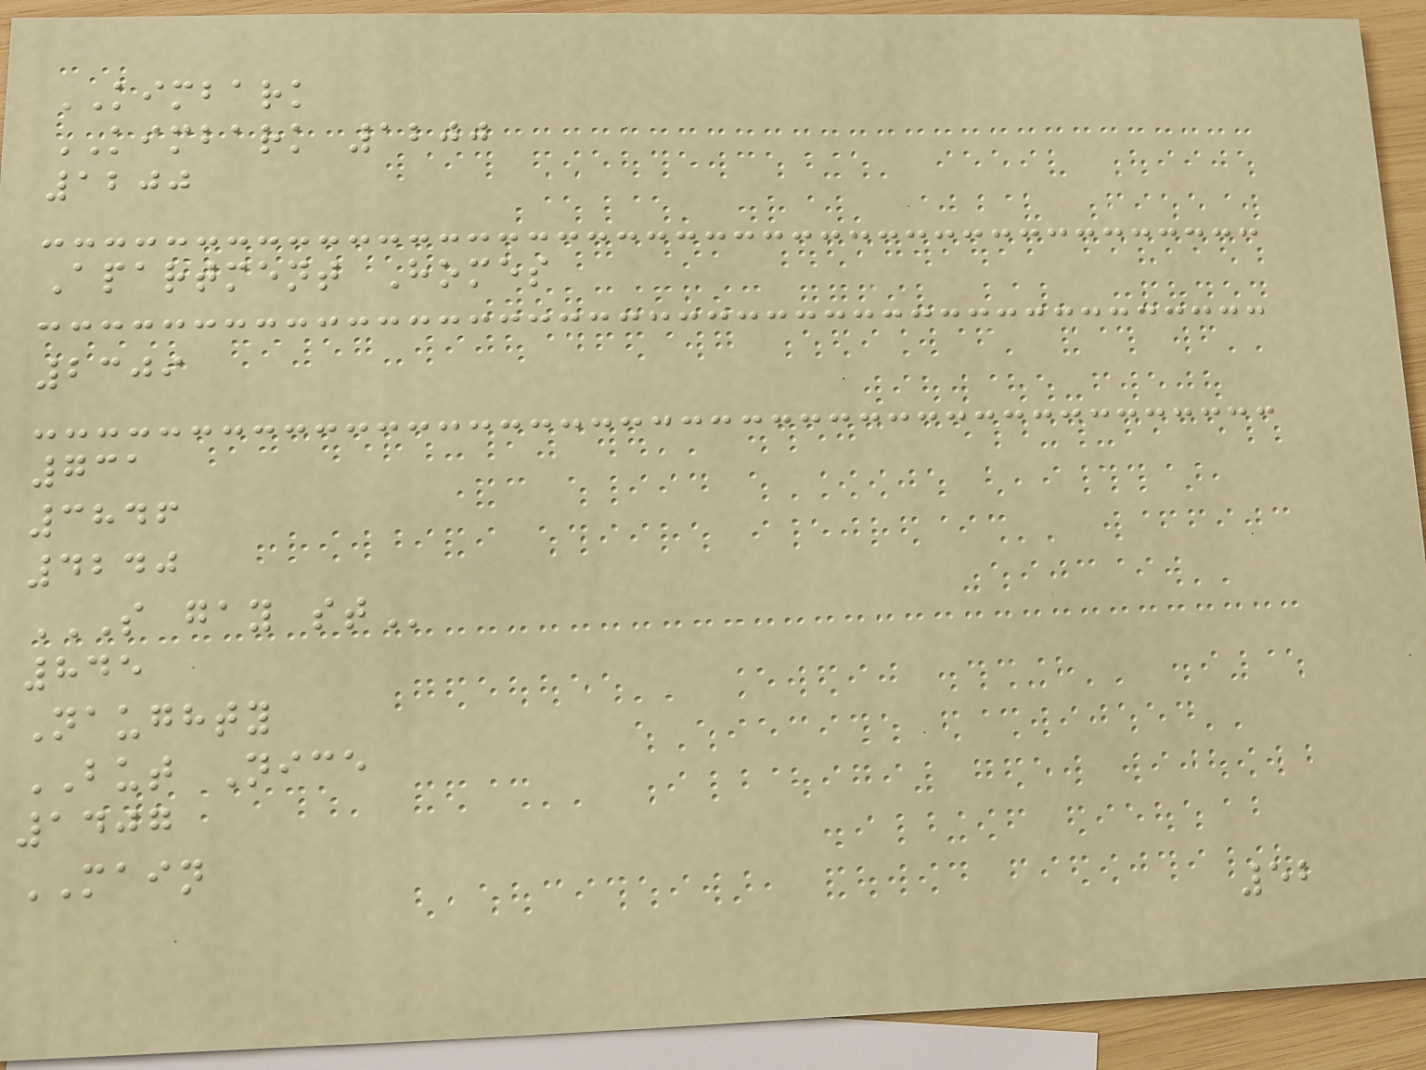KIMBARK
KIMBARK 1200
1200
Apartment Homes
2309
731
3846
4240
S GAY ST
845
Naughty
BUT Nice
1407
MAIN
52
